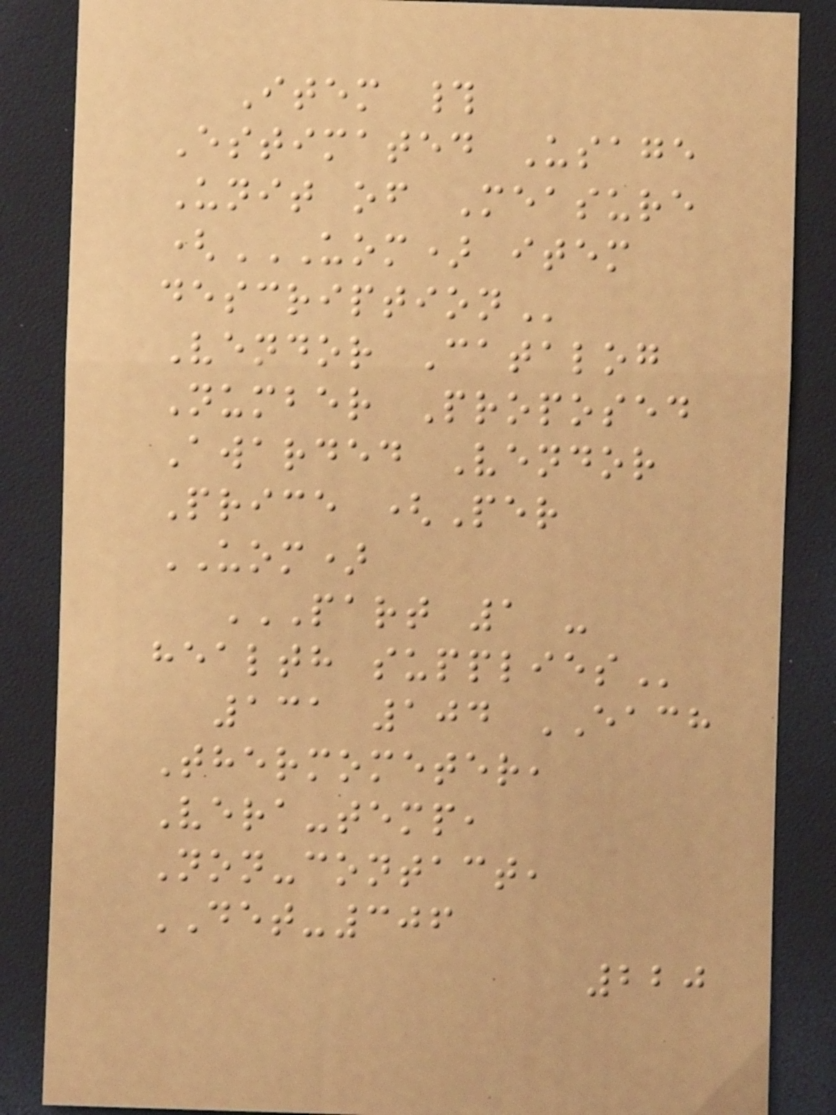Item #
Estimated Usage
Unit of Measure
(UOM) ITEM
DESCRIPTION
Vendor Catalog
Number Proposed
Awarded Vendor
Price (Per
UOM)
PART 1 -
HEALTH SUPPLIES
131 104 EACH
Thermometer,
Vera-temp,
Non-contact,
DET-306
220
